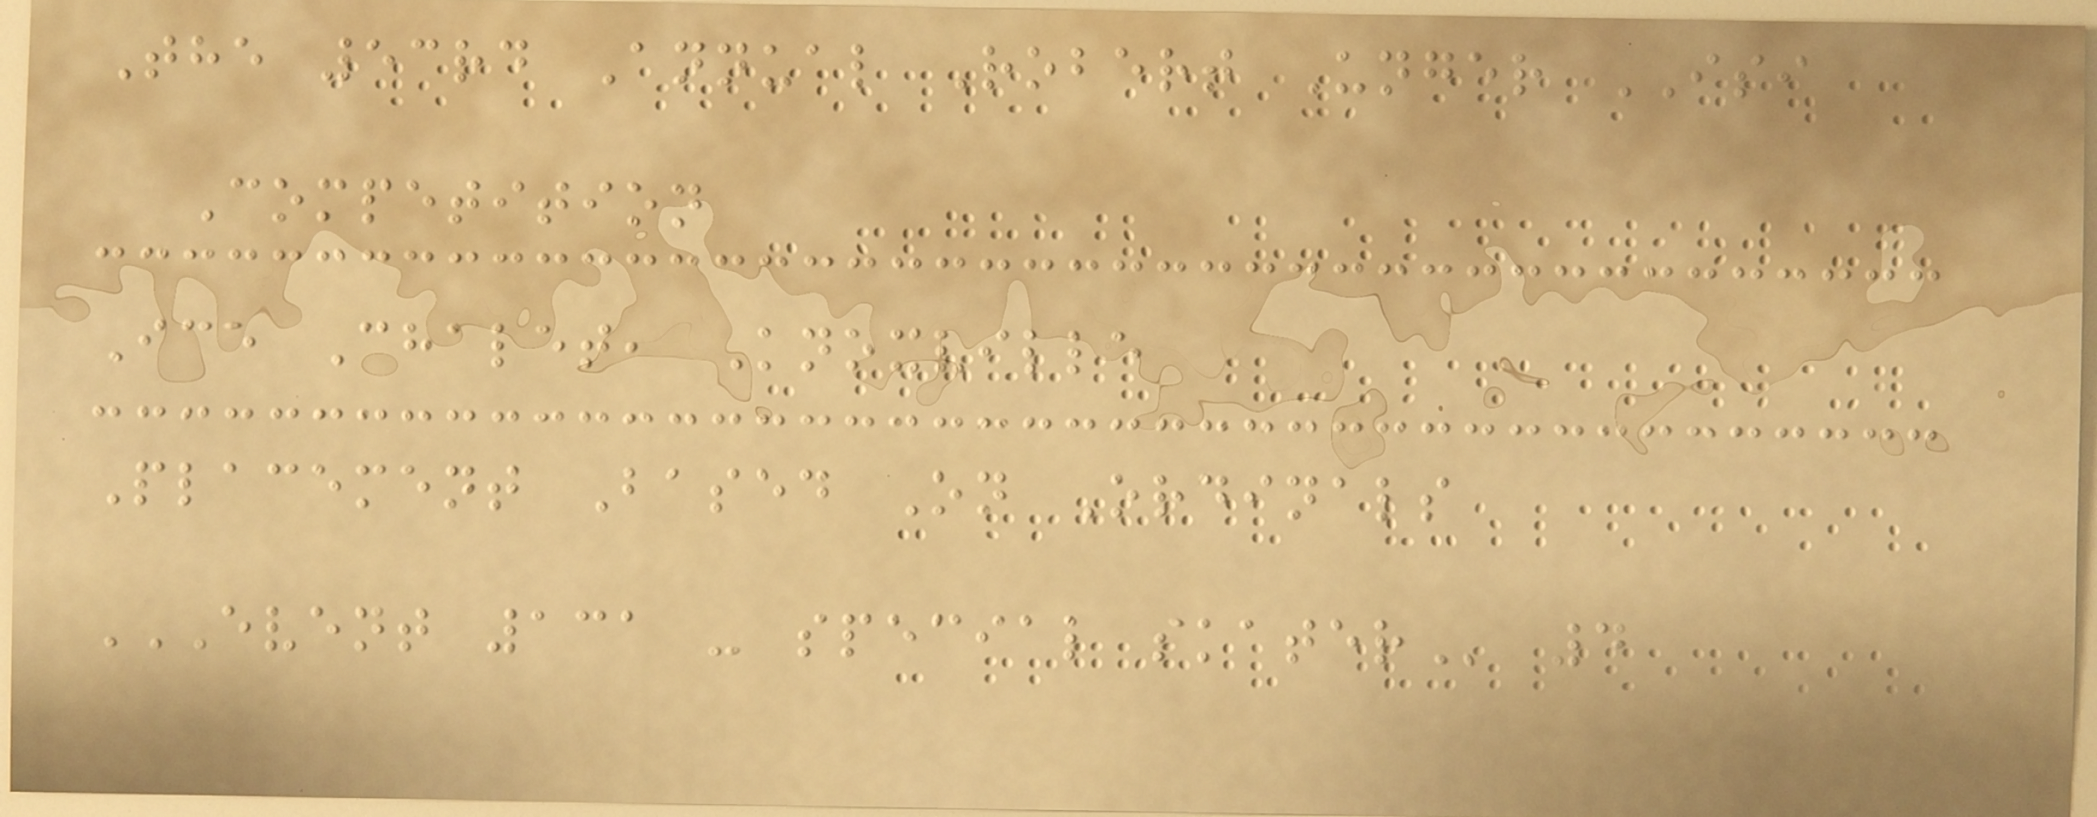The 53rd Annual Robert Unger ISI
Competition
Ice Chalet, Knoxville
Placement Based On Ordinals
EVENT 131 - SPECIAL SKATER 4
